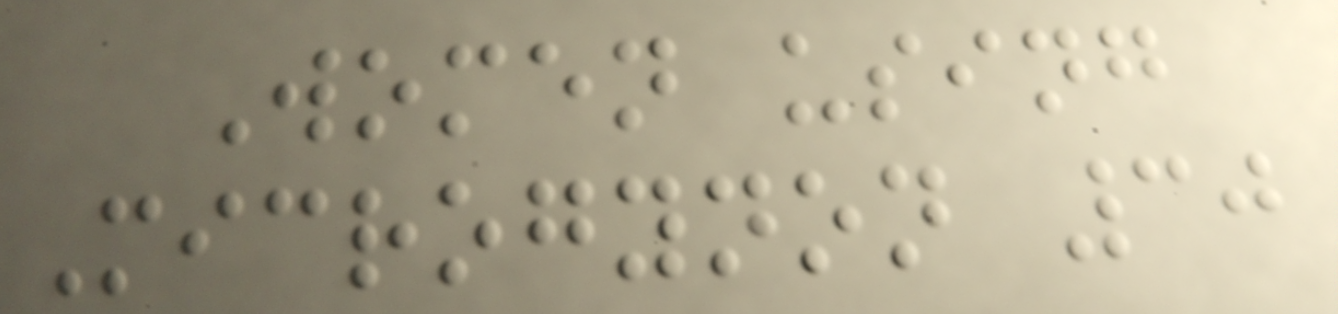Women using
Microgynon 30
